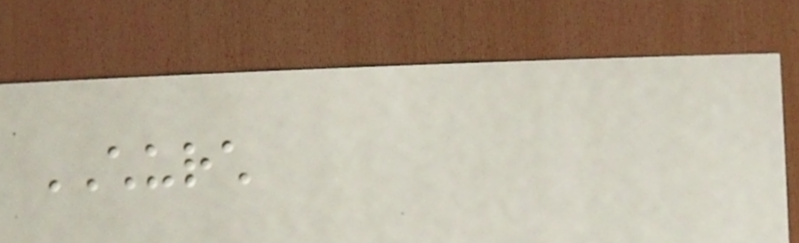CHURCH
